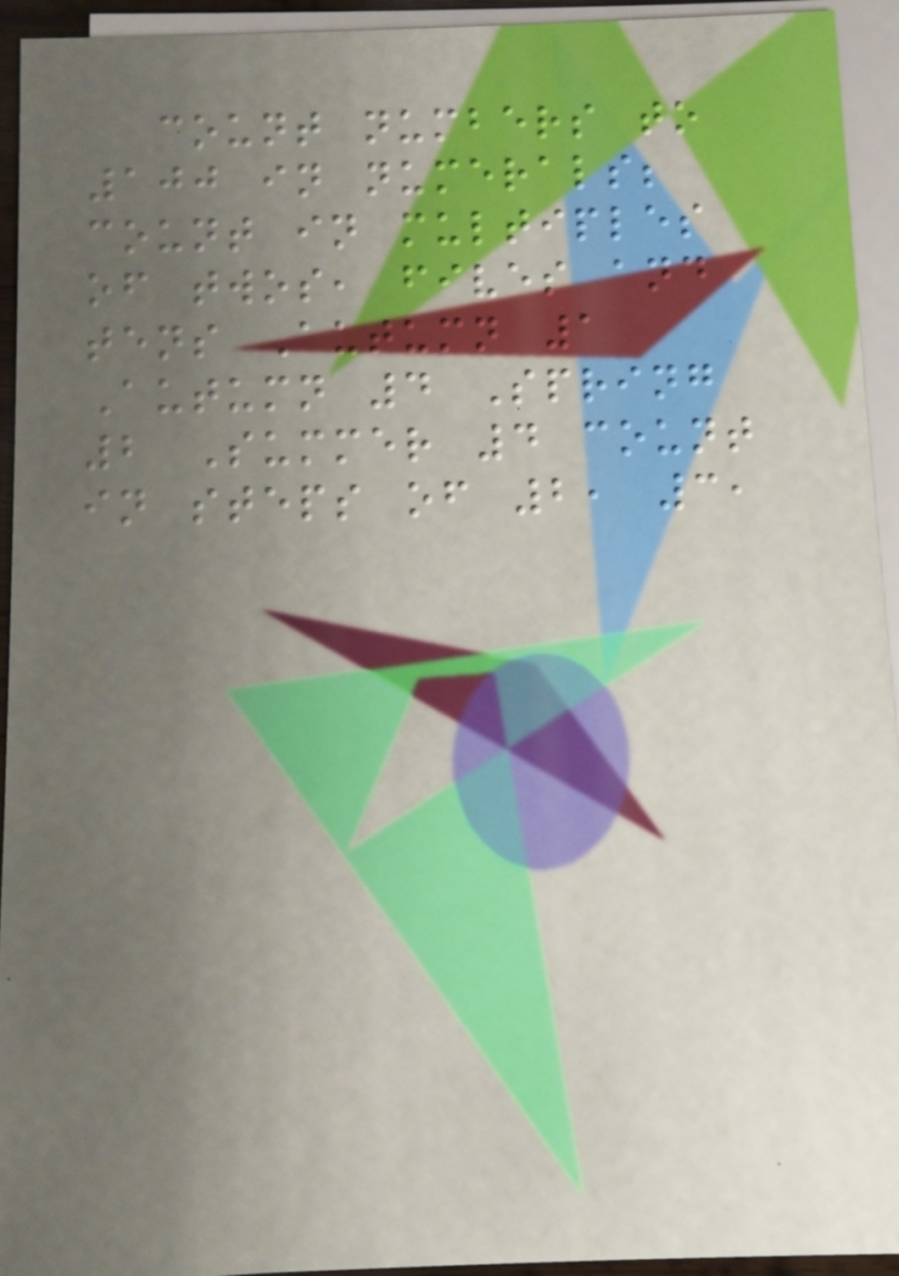count numbers to
100 in numerals;
count in multiples
of twos, fives and
tens Autumn 1
Autumn 4 Spring
2 Summer 4 count
in steps of 2, 3,
